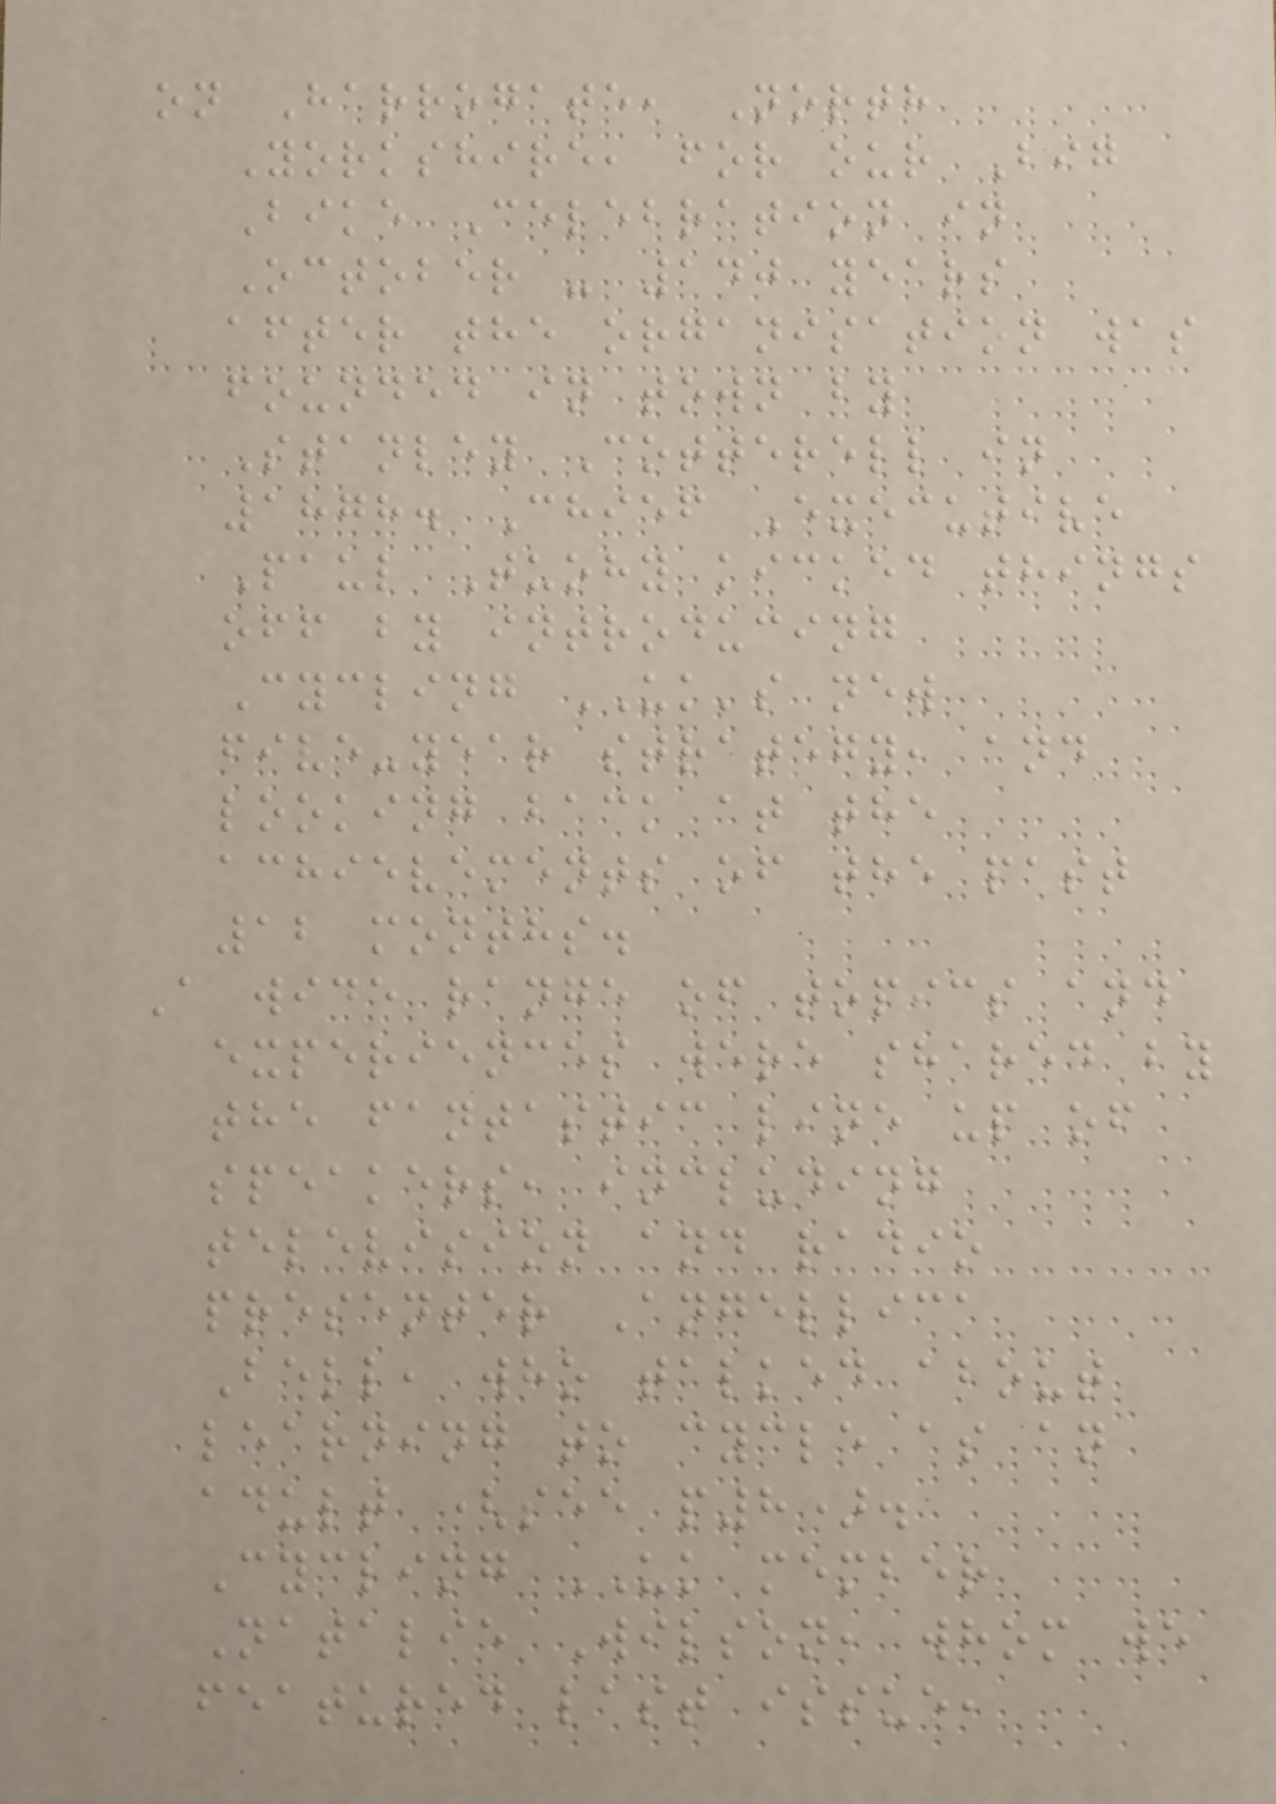on Harrogate, North
Yorkshire, for our Big
Bike Celebration in
October - 140 years
after the organisation was
founded in town by
Stanley Cotterell in
1878. Chief Executive
Paul Tuohy kicked things
off by introducing
Cycling UK's new
five-year strategy, and
looking back at the
achievements of the past
12 months.
A wide range of topics and
experiences were shared by
the fantastic line up of
speakers, including
television and radio
presenter Angellica
Bell, who talked about
learning to cycle as an
adult (see p8).
Cycling UK member
Natalie Wilson, whom we
featured last issue,
